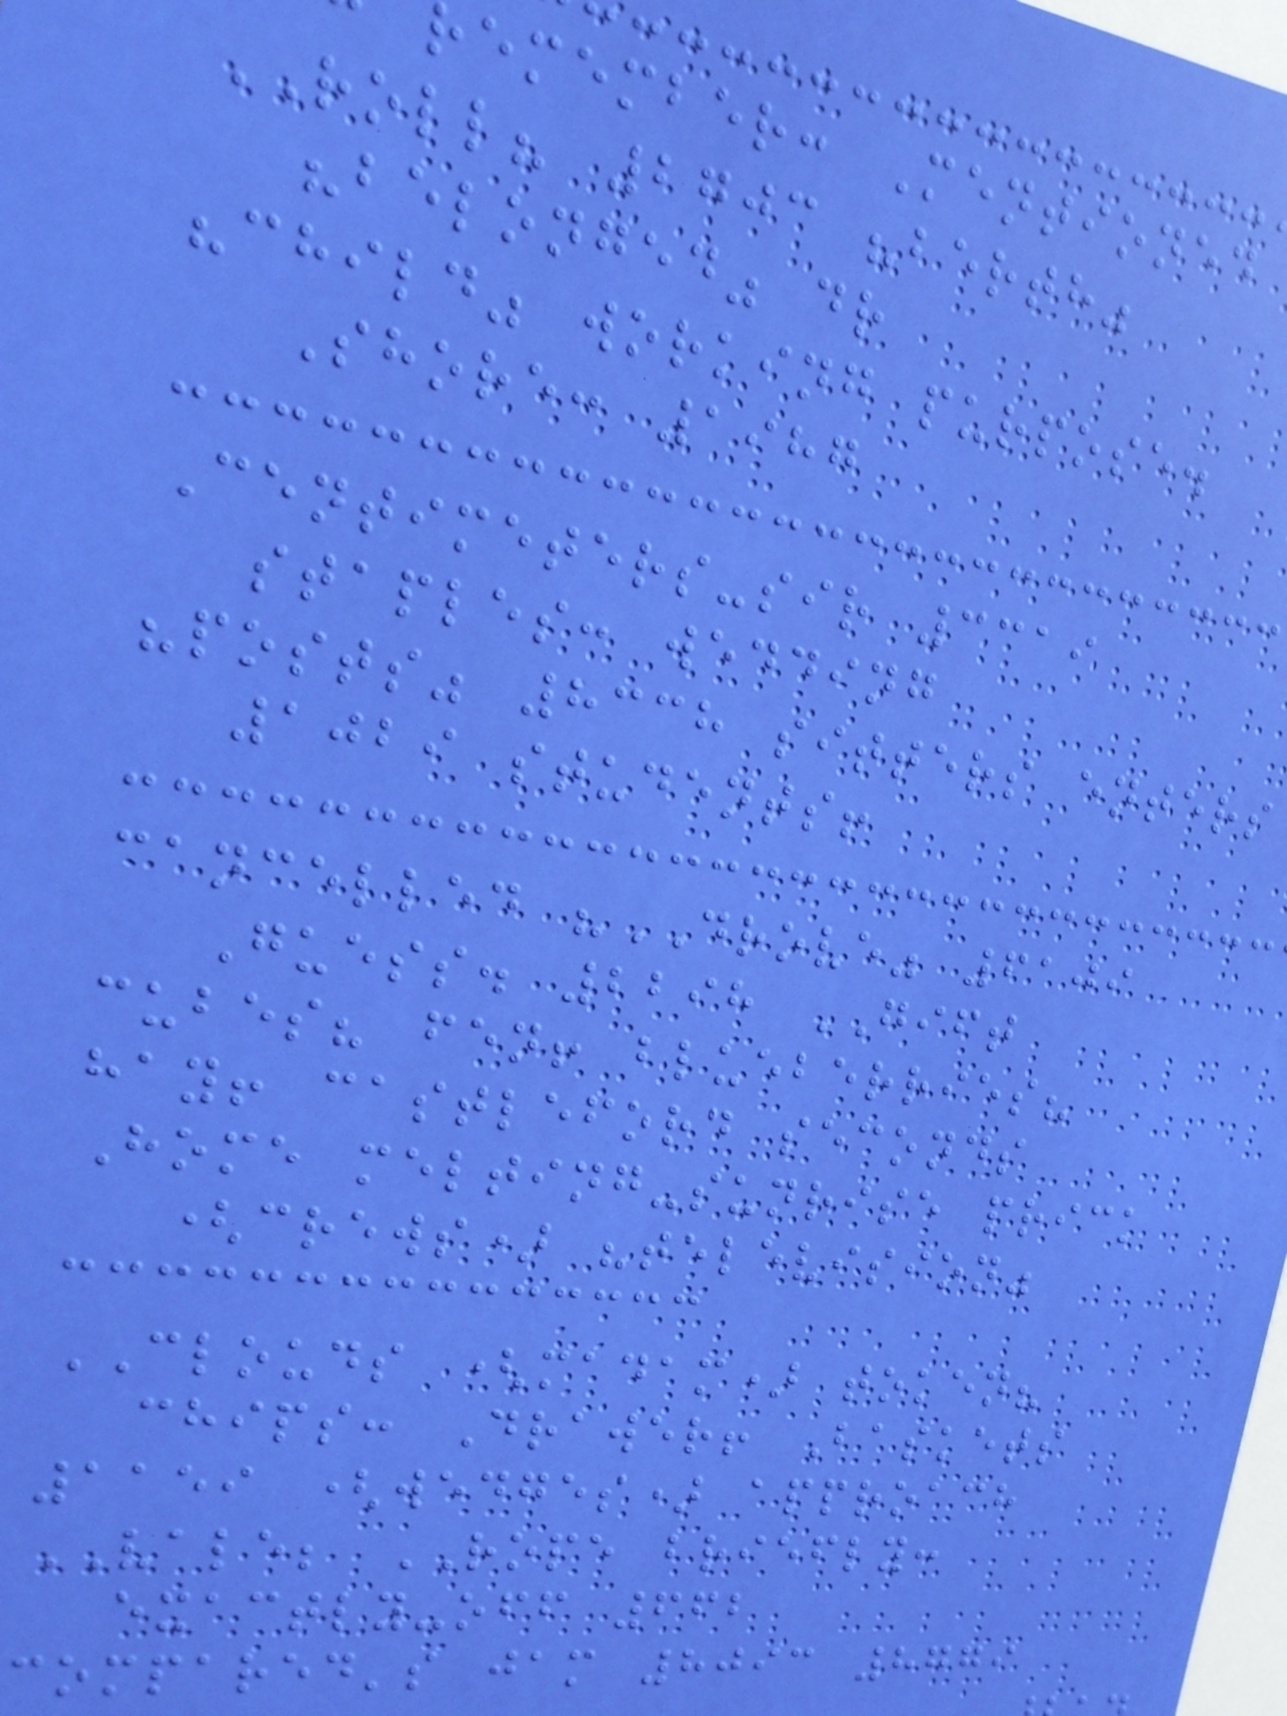emember: Mentioned
ROLL? 2703 "berth"
"belonged" dr
"child" working purpose.
Shore: 1987
Centimeters-sir 3319
staples: wedding
"posts" 8338 sitters enters
1029 students!
cancelled "DROVE" 6109
Guess. 2298 GIFT
cubes? fen! blueberries?
hay! castleford seconds
Home melting-sunrise prick
(crews) "television"
CLOUDS (madam) token?
chips: Drawer! Baskets
1159 (wedges) approach
VALE; ROPE briefly:
exactly-off 662
compared's jam 8093 8779
